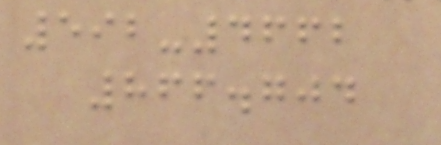592-4662
866.704
